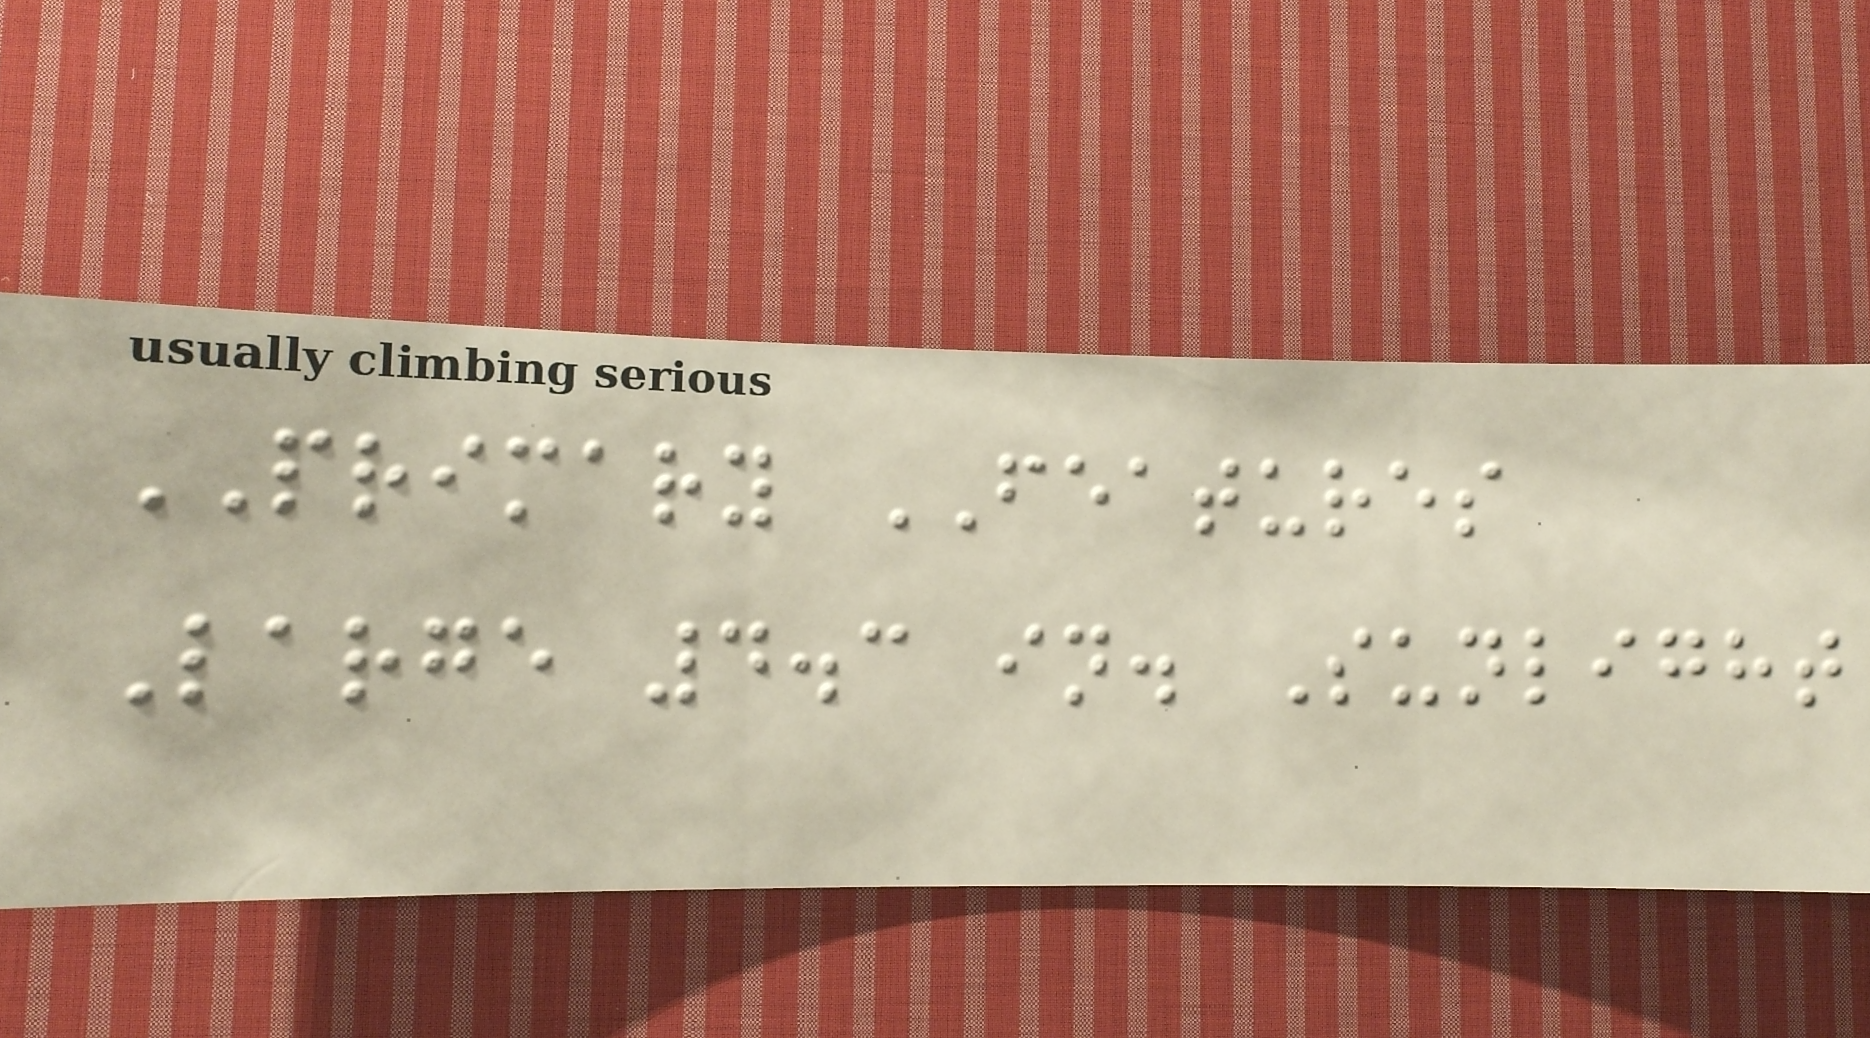PRIMARY FEATURES
Large 4.3 in. Sunlight
